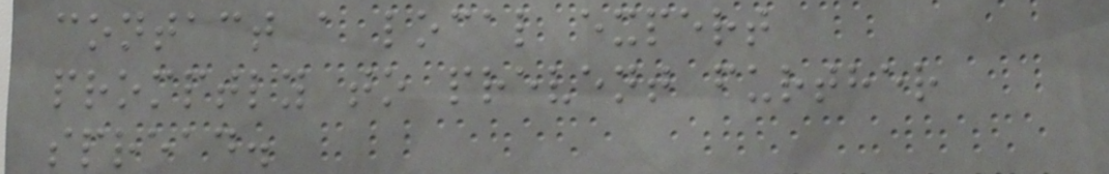contact a local expert
promptly to prevent further
spread.
